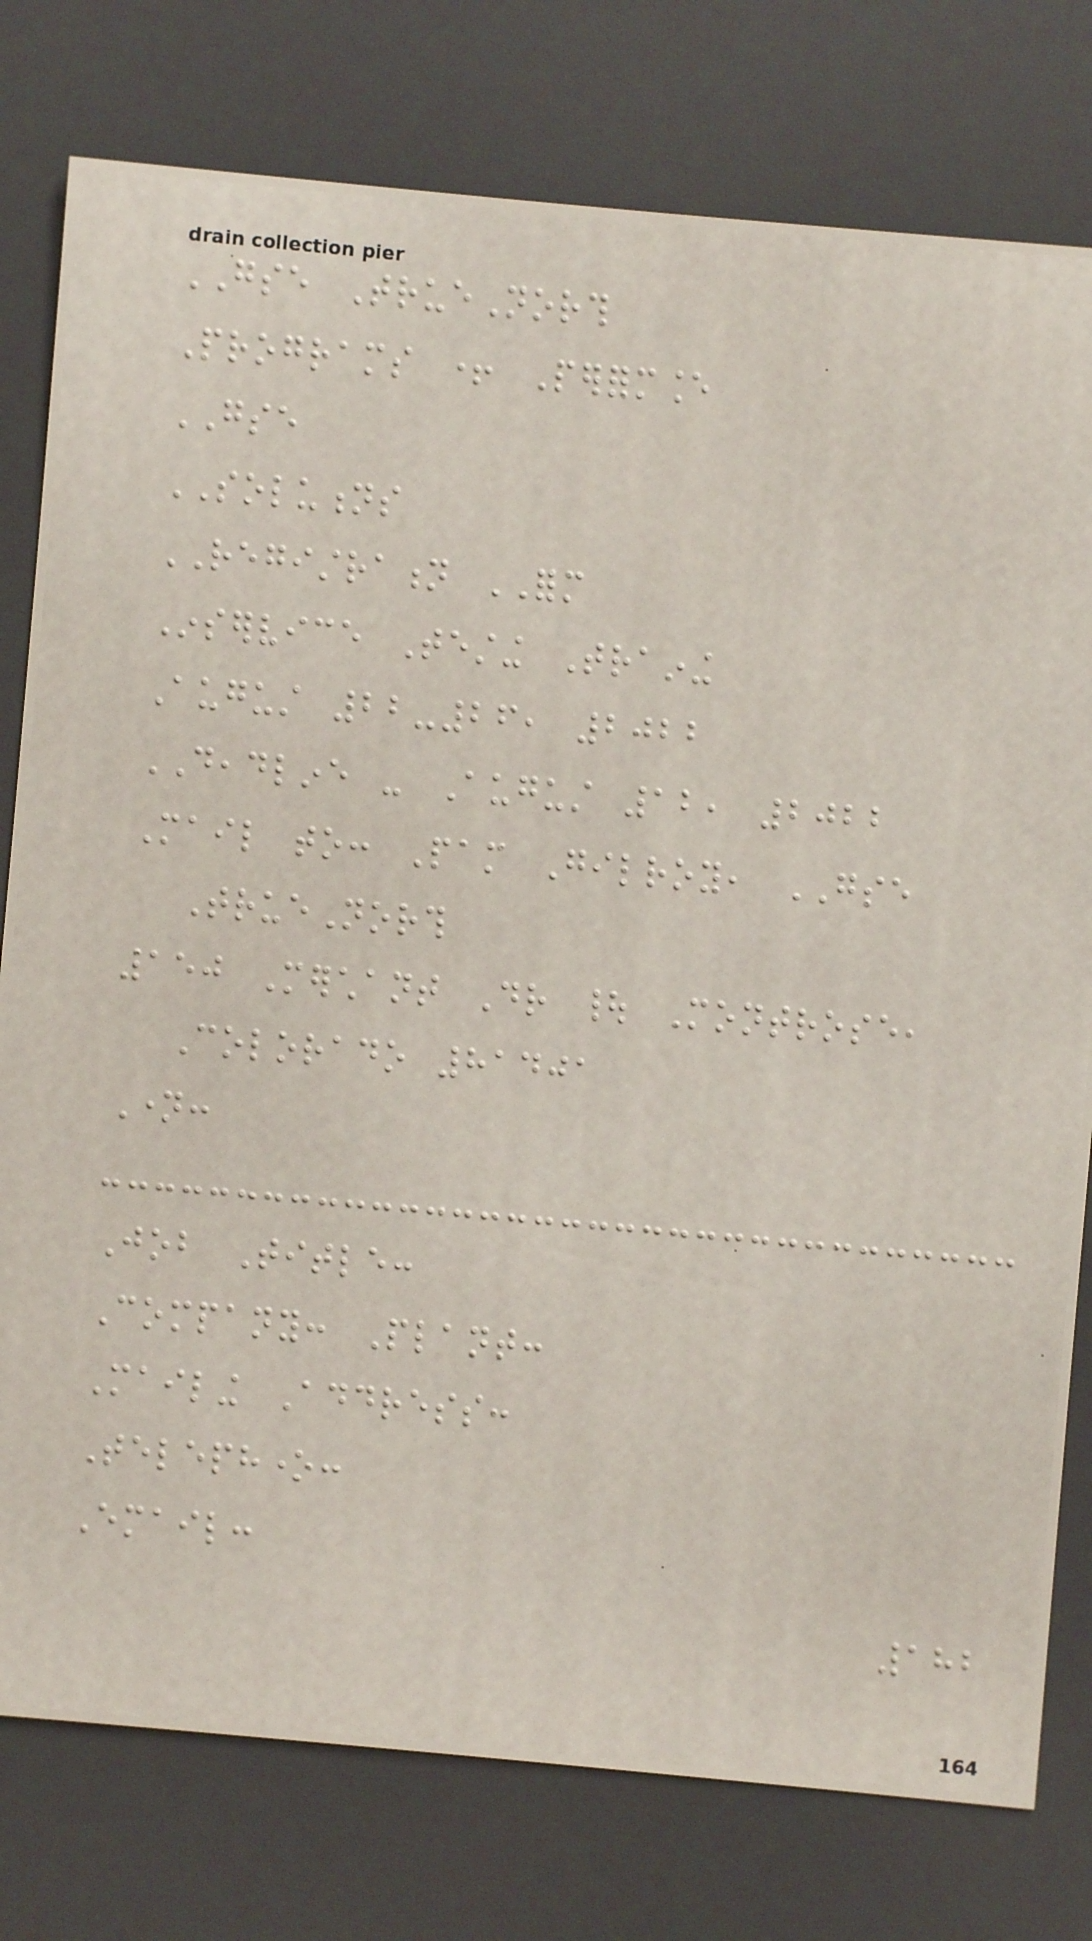GSE TrueNorth
Programs + Performance
GSE
SOLUTIONS
REGISTRATION FORM
Inservice Testing Training
August 22-26, 2022
DEADLINE - August 12, 2022
Mail to: Pam Gilroy, GSE
TrueNorth
150 Merchant Dr | Montrose,
Colorado 81401
Name:
Job Title:
Company: Plant:
Mailing Address:
Telephone:
Email:
182
